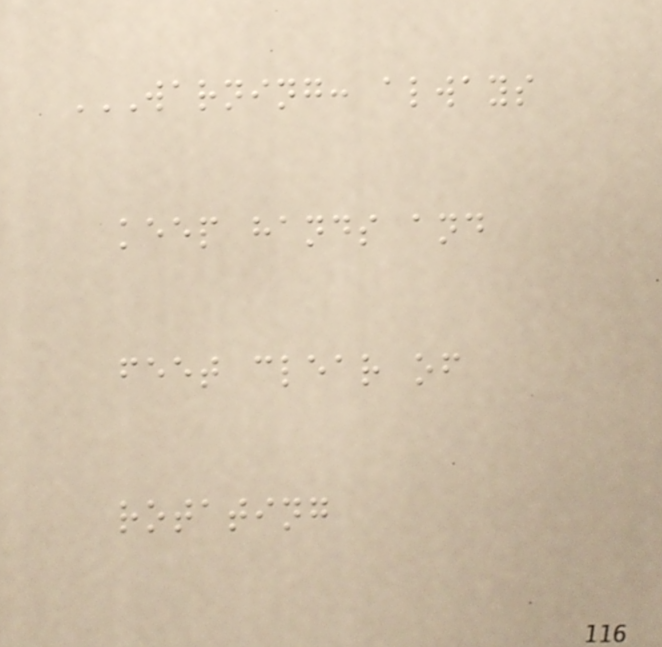WARNING: ALWAYS
KEEP HANDS AND
FEET CLEAR OF
ROTATING
